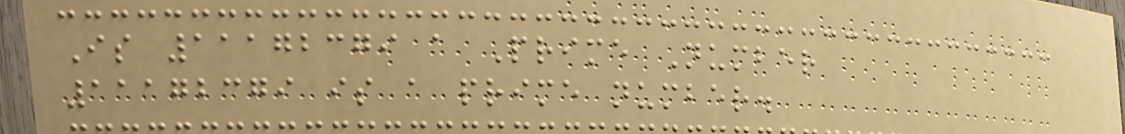Is 11172379 a Prime Number
11172379 is a prime number.
